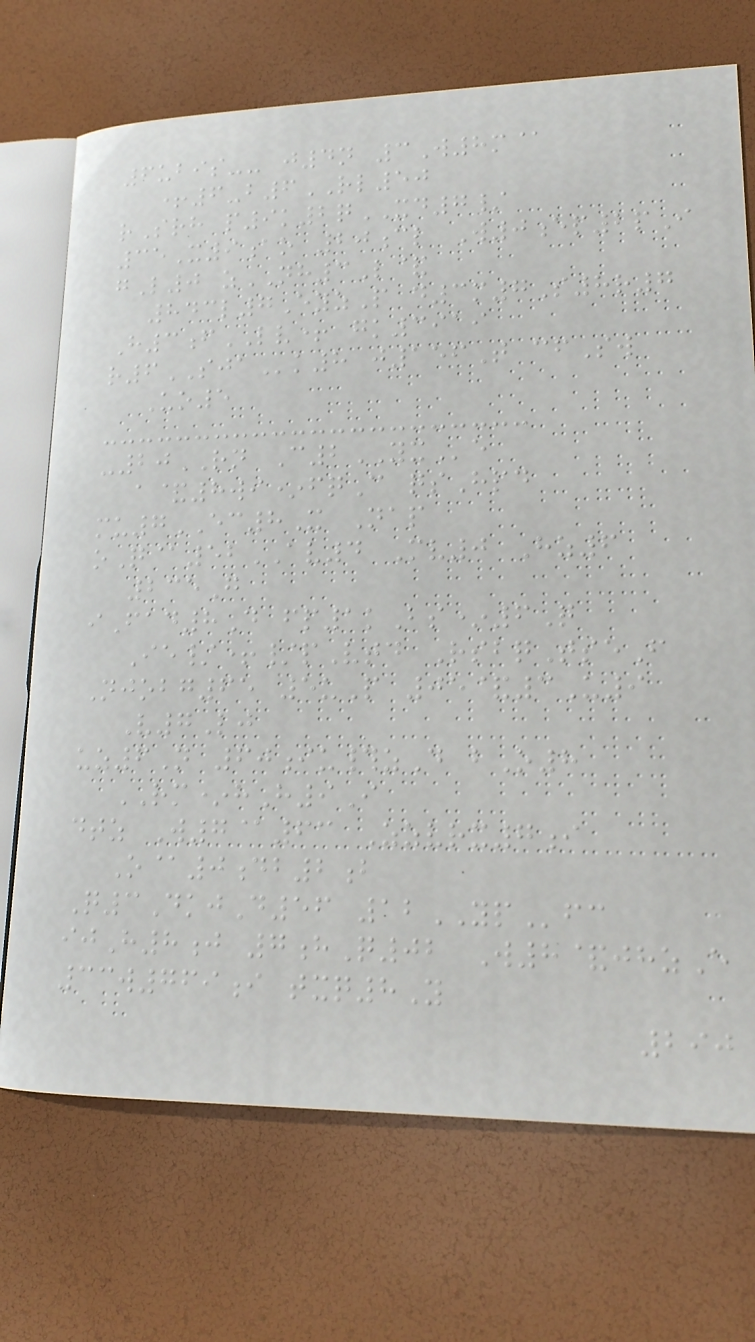6ubis-- j4n 3W8m@
+6-b6RL50
rSrh p9k2qXD7/
35X9ao 20cl W0ep2pI
gL0 zNH3L&
843l7EyzP d3m7S8r7
H3fLV+ gk3919
r6SJAk8 j156T cfSw
Uo5
-20RN C2YXe
a&8wi*fqC qsHpd
mu7EC8X Nap
oQ@52AV4 Mv0 Hz6
235G
iFad8D fp1kBs*6Q
Ie/+/pVtd RsbqTseF
Njobg65 5uP 05&3U9
V7Lj
uz6N 60iu#zD bO8
RM*hH9I
dtz W7@63 Zzvrx7i
O@0db2b
Q3DkjD56 12YPfc
ijH8j 7hQ02 W8&jhzE
33w769i txq8Y
290
